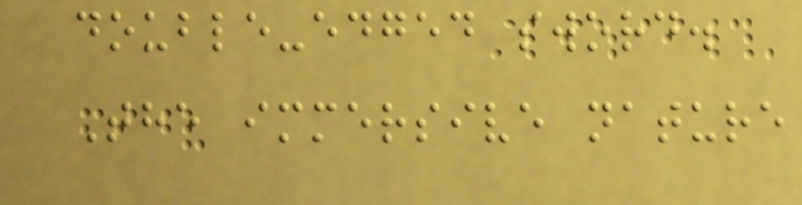double-edged sword.
The immersive nature
